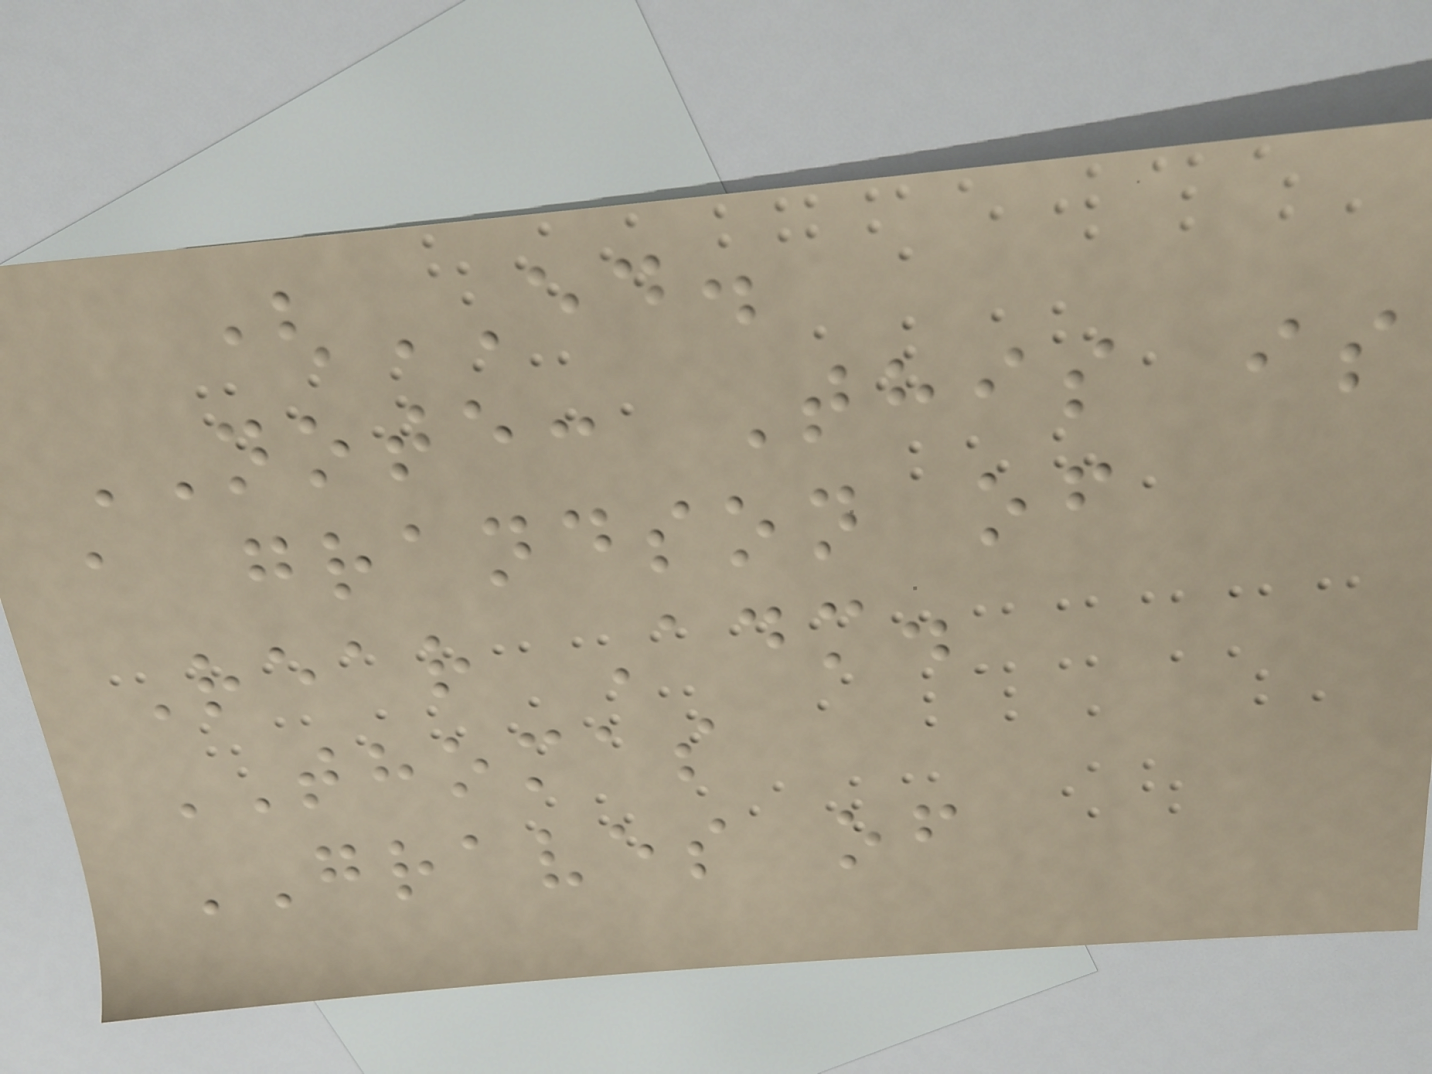(ED.
NOTE: This is
a grandson of
Rear Adm.
THOMAS
GRAVES of
